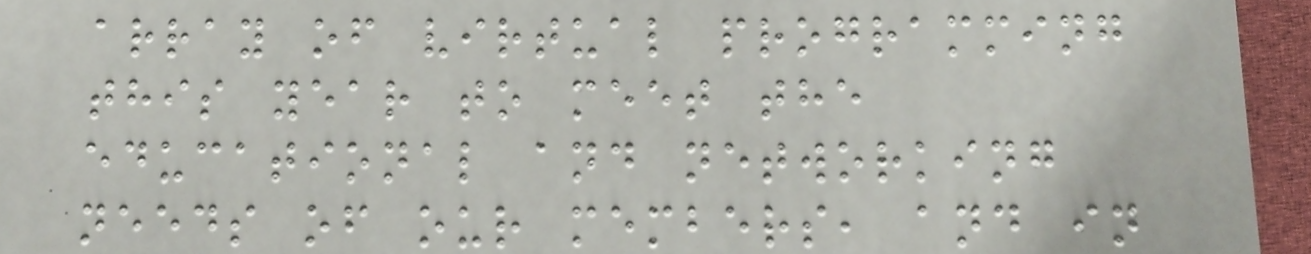array of virtual programming
this year to meet the
educational and networking
needs of our members, and in
